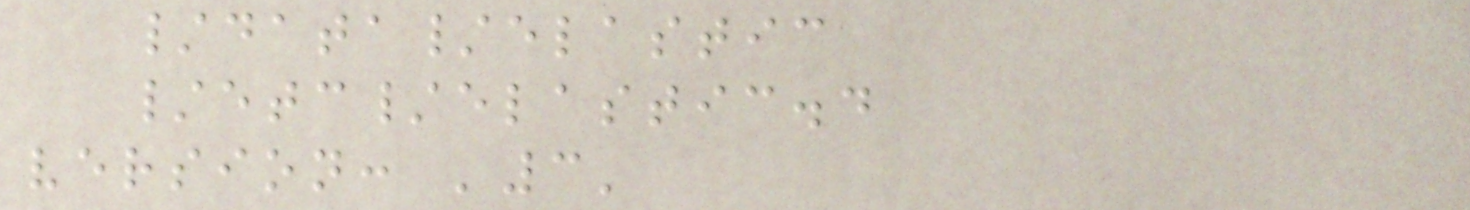/data/elastic
/etc/elastic.d
version: '3'
